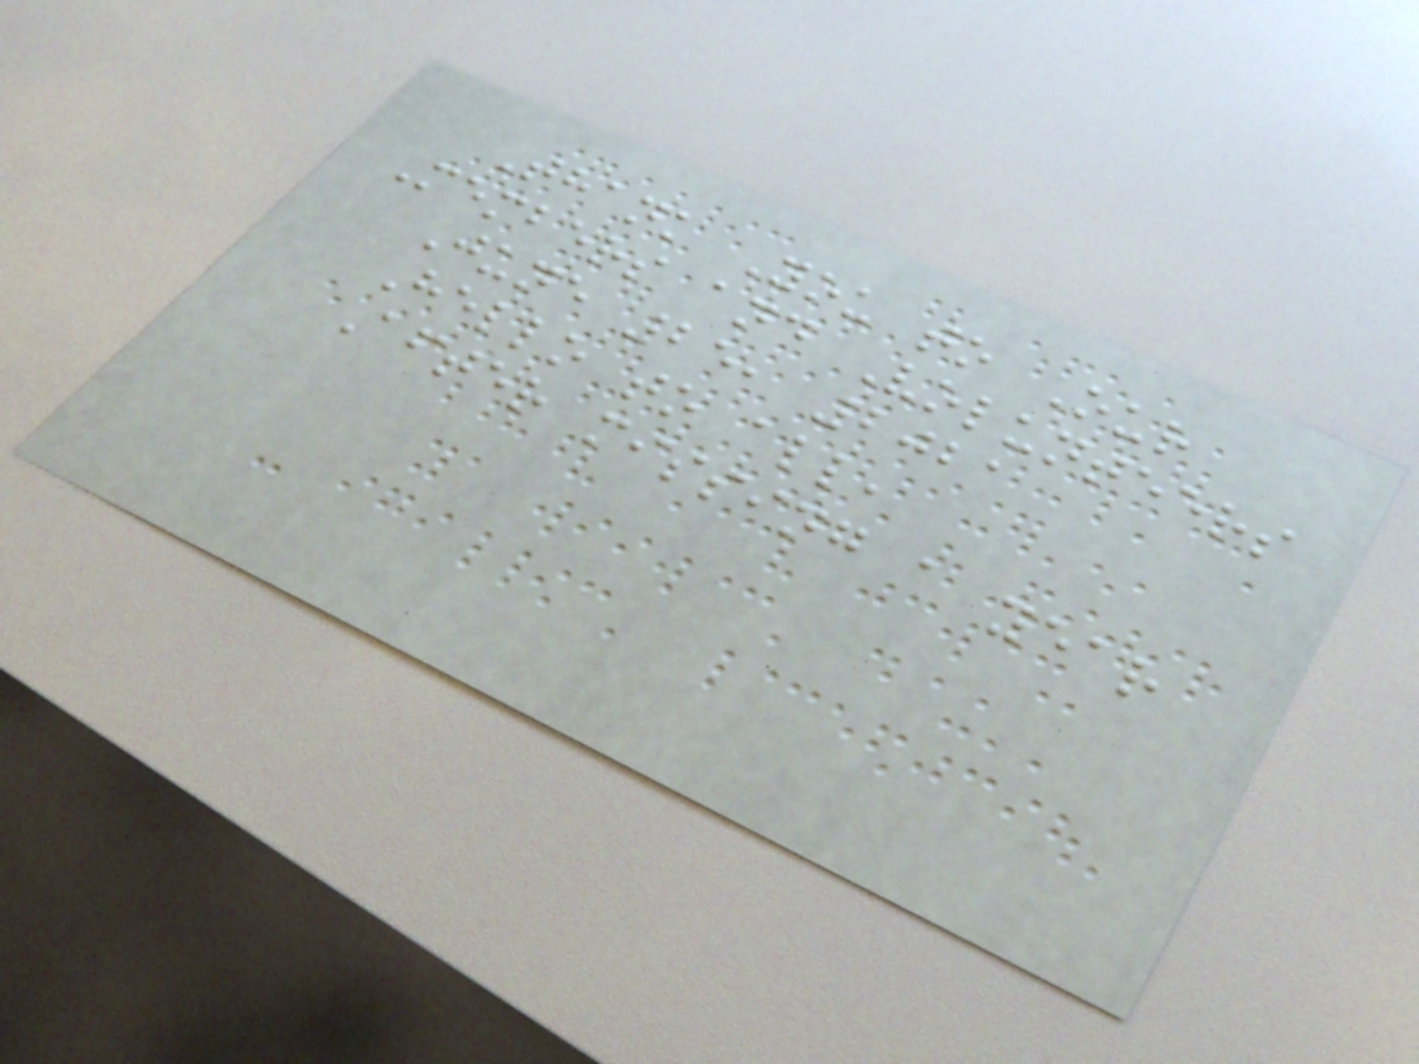Thank You to Our
Members and Volunteers
June 25, 2021
Hello to all,
After missing a year
